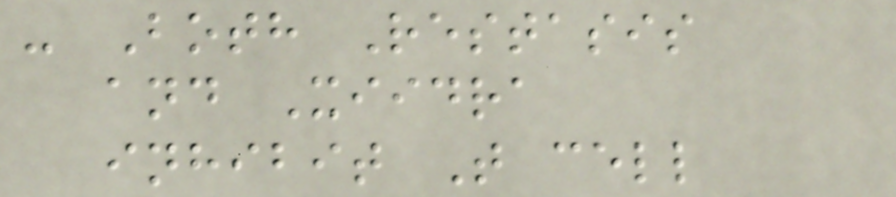- Both Restasis
and Xiidra
inhibit T cell
